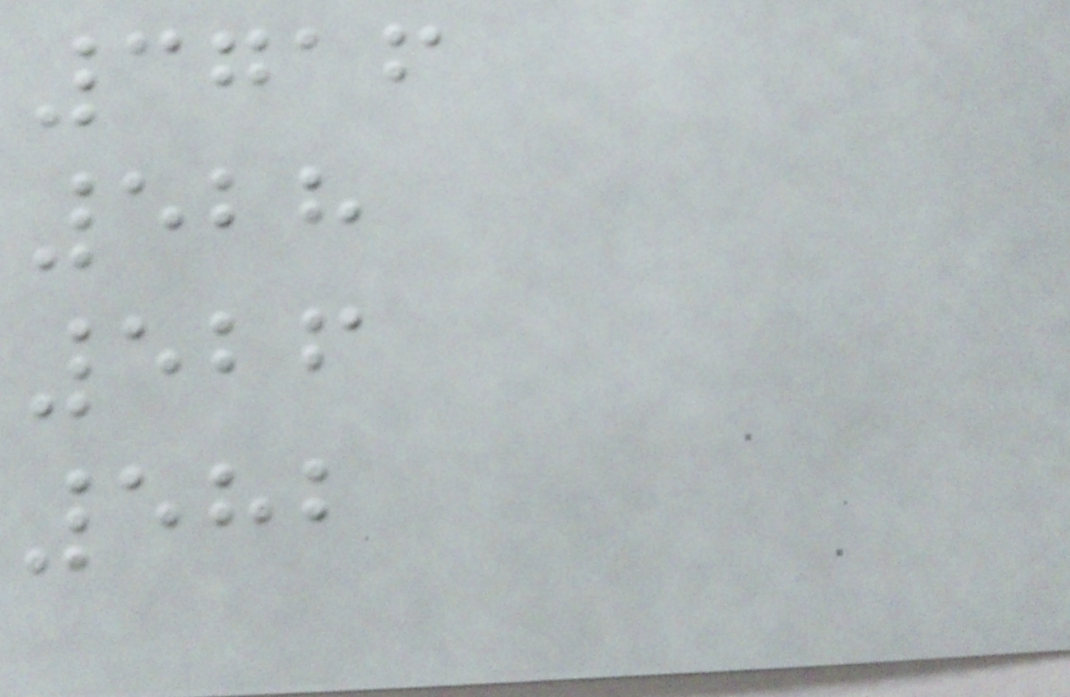3716
528
526
582
